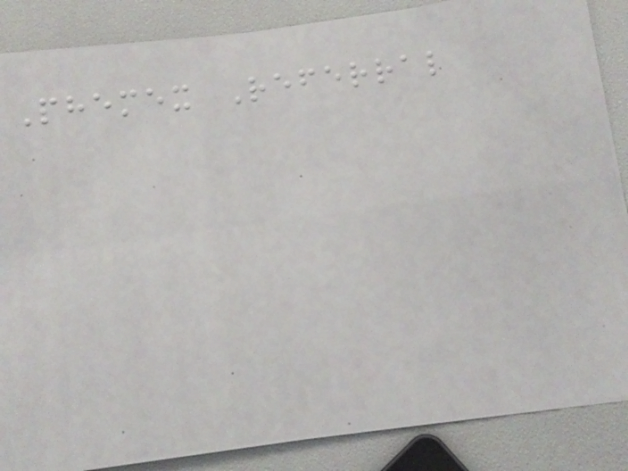Phemex Referral
